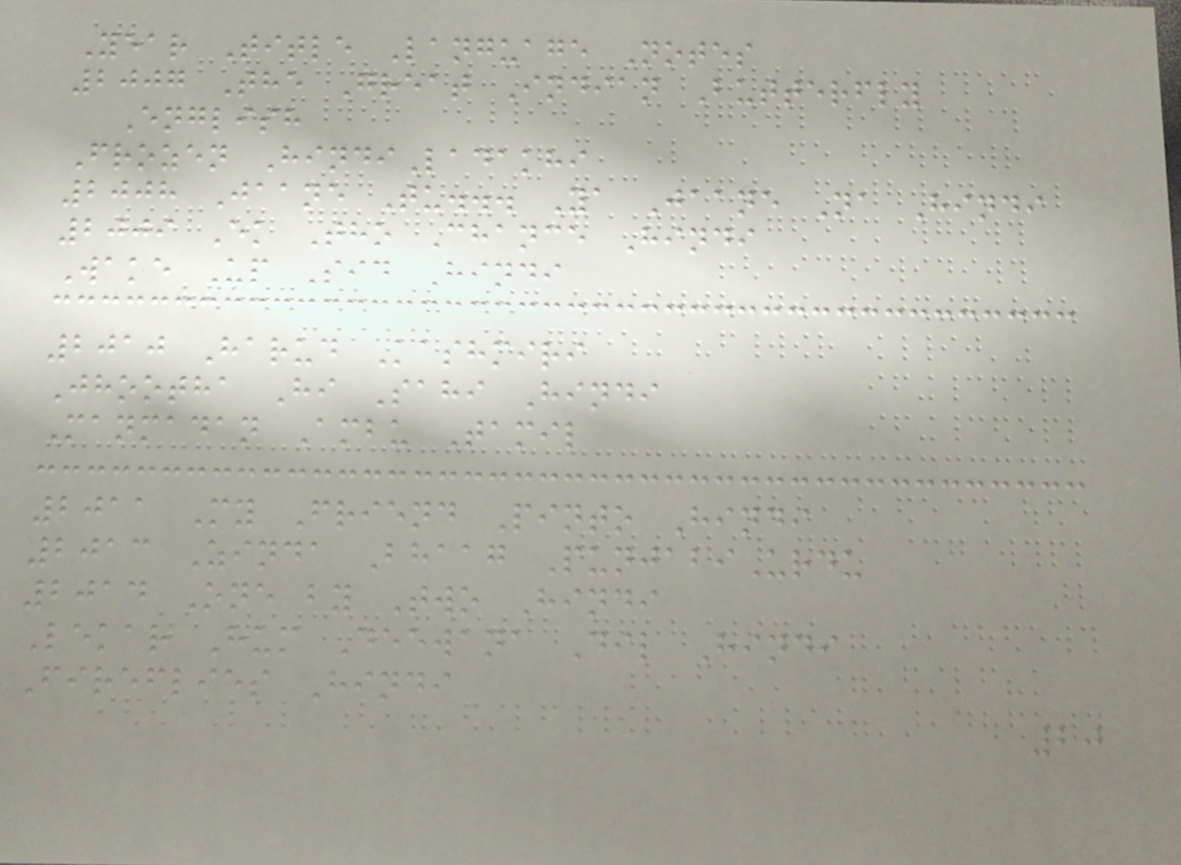Year Title Language Notes
2007 The Great Indian Butterfly
English
Frozen HindiLadakhi
2008 Jaane Tu... Ya Jaane Na Hindi
2009 Ek Tho Chance Hindi
Wake Up Sid Hindi
2010 Harud Kashmiri
Jhootha Hi Sahi Hindi
Manmadan Ambu Tamil
2011 My Friend Pinto Hindi
2013 Zinda Bhaag PunjabiUrdu
2014 One by Two Hindi
Lekar Hum Deewana Dil Hindi
Fireflies Hindi
20
